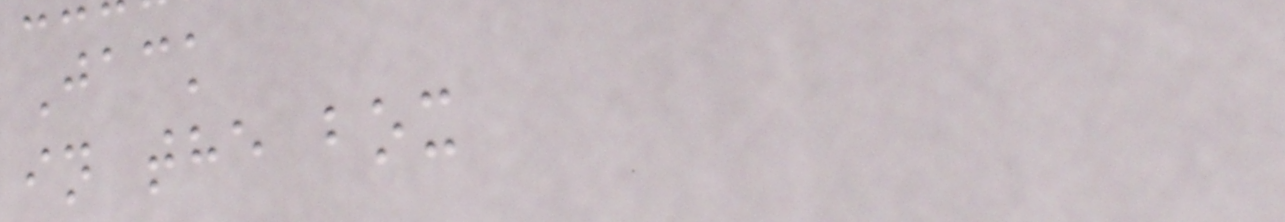Jack
in the box
